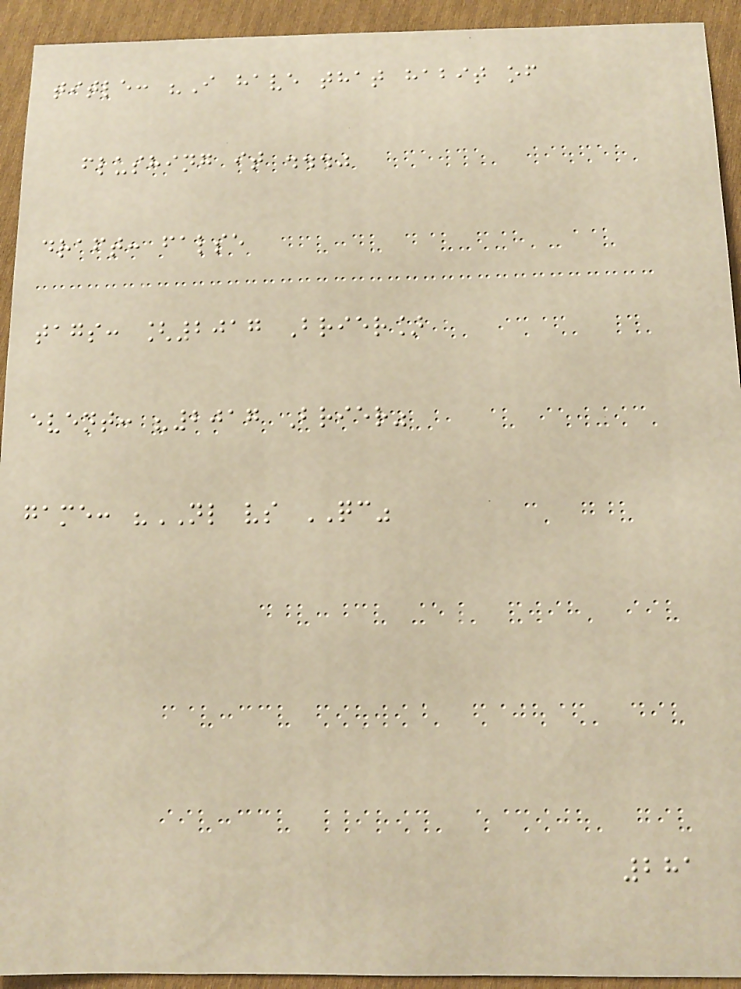title: "I have that habit of
flushing it ..."
draft: false
tags: [2017 Brier]
event: "2017 Brier"
game: "NL vs QC"
281
